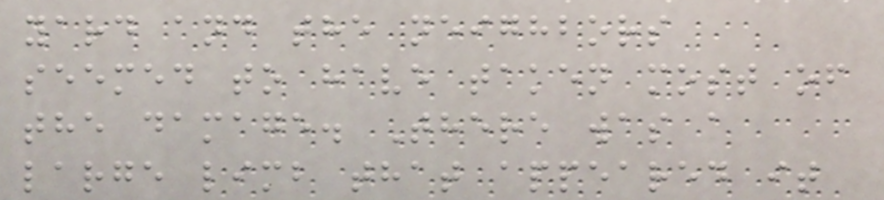yard and the neighbors
seemed to have taken most of
the damage. There was a
large limb that appeared it
